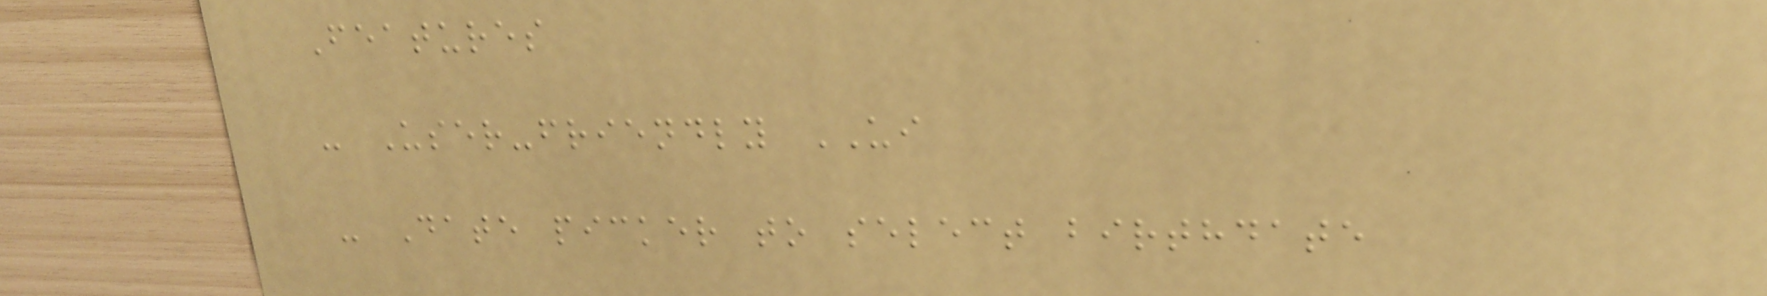Features
- User-friendly UI
- Date picker to select birthdate
